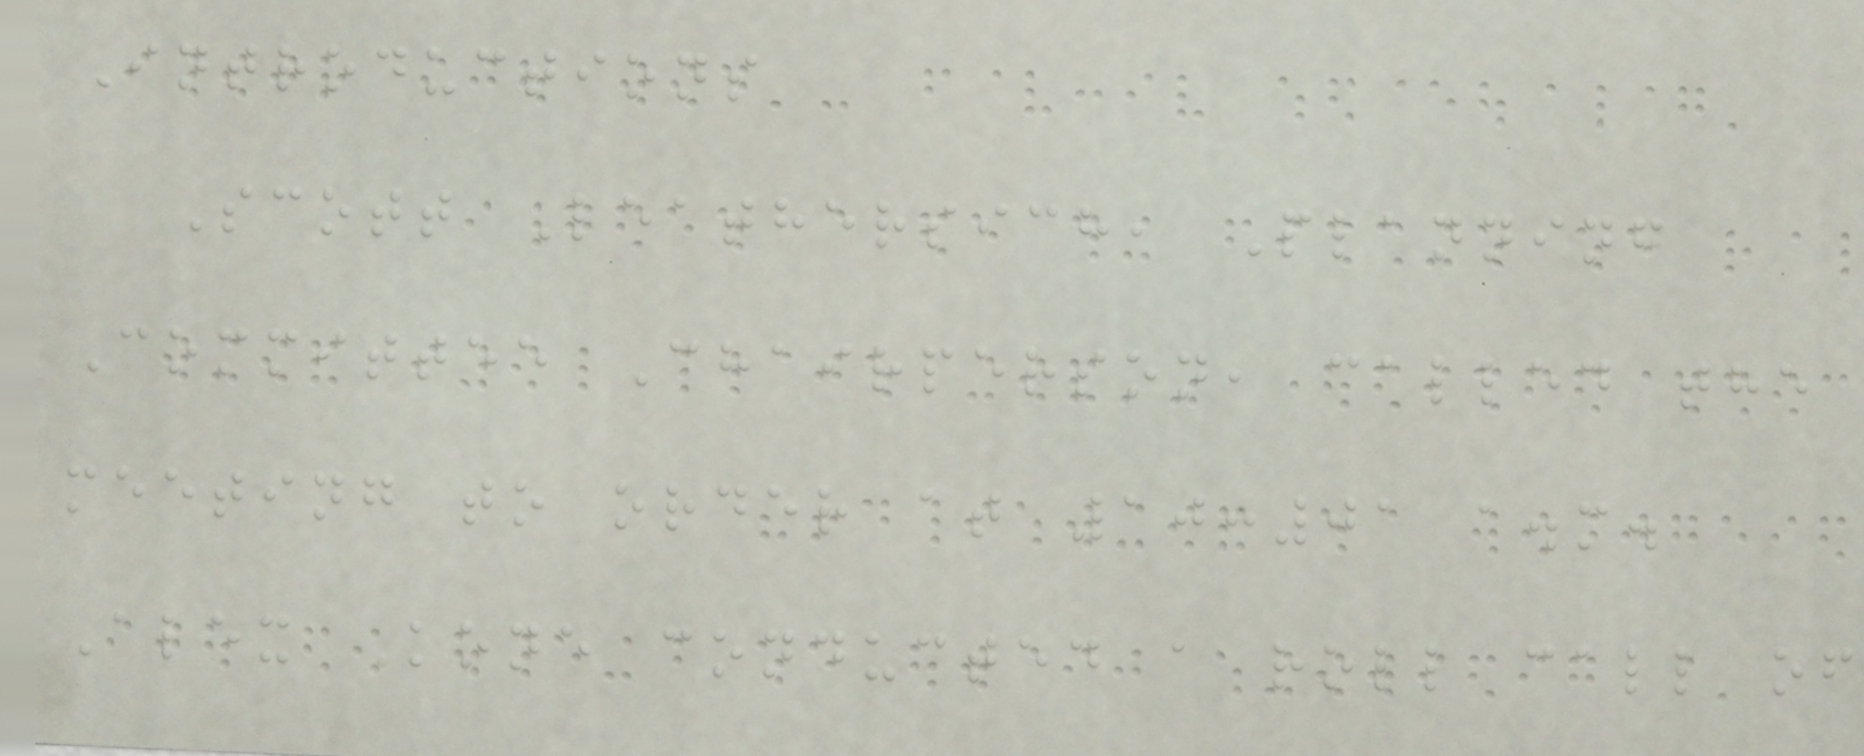Introductions
Scott Leathersich, Planning
Committee Chairperson, called the
meeting to order at 10:01 a.m.
Alex Kone conducted a roll call of
